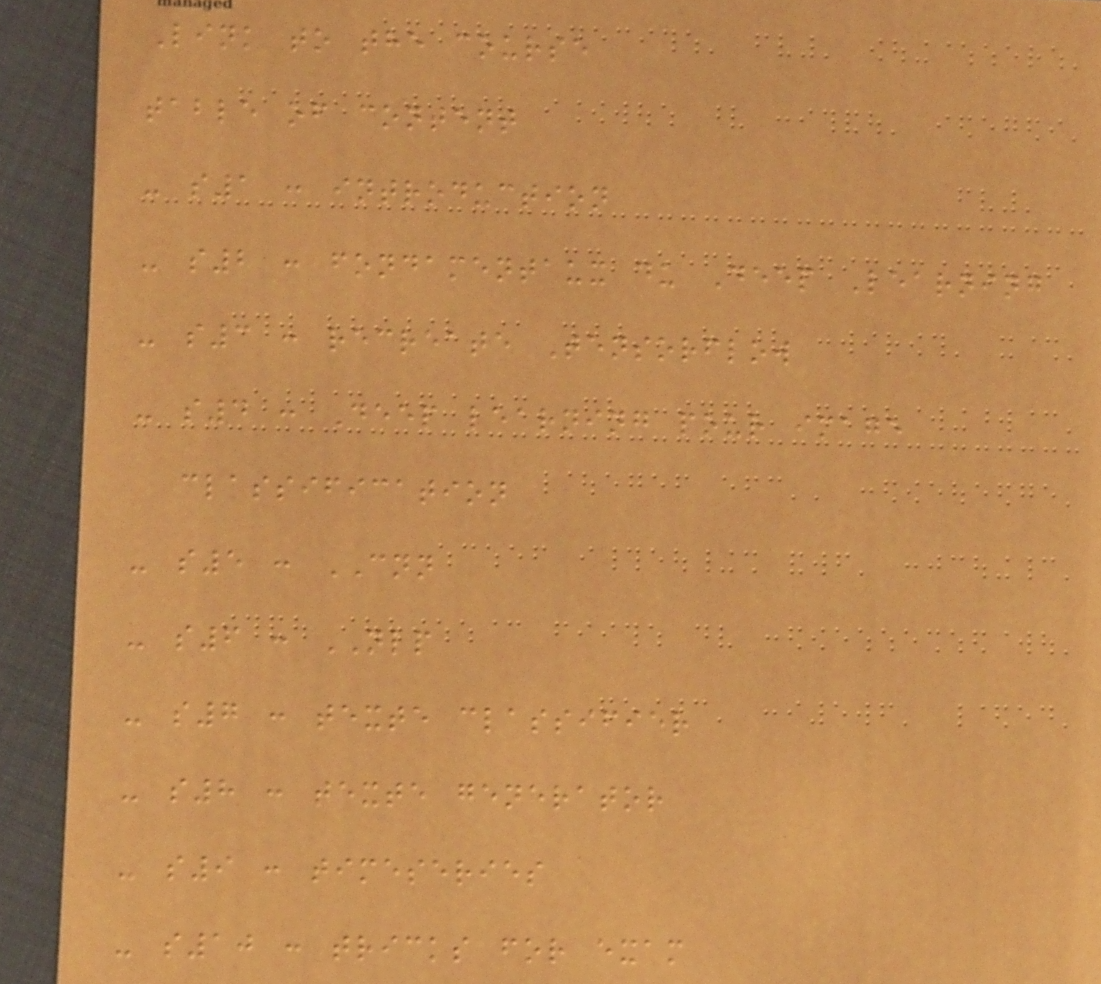Link to the course
table of content
- s1 : introduction
- s2 : fondamentaux du Deep Learning
- s3 : recreate Tensorflow
- s4 : Deep learning pour image
classification
- s5 : CNN
- s6 : NLP
- s7 : texte classifier
- s8 : texte generator
- s9 : timeseries
- s10 : tricks for exam
